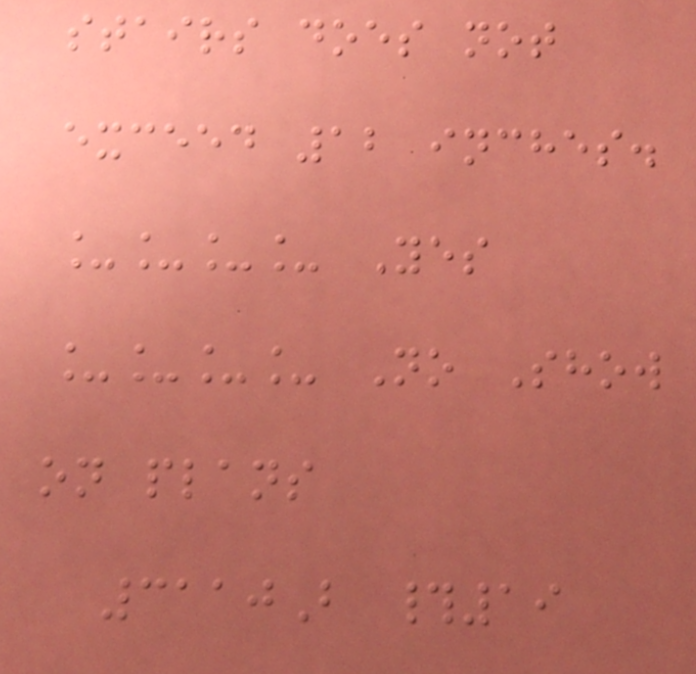stairs does not
exceed 12 inches.
____ Yes
____ No Show
on plans
3110B #19
